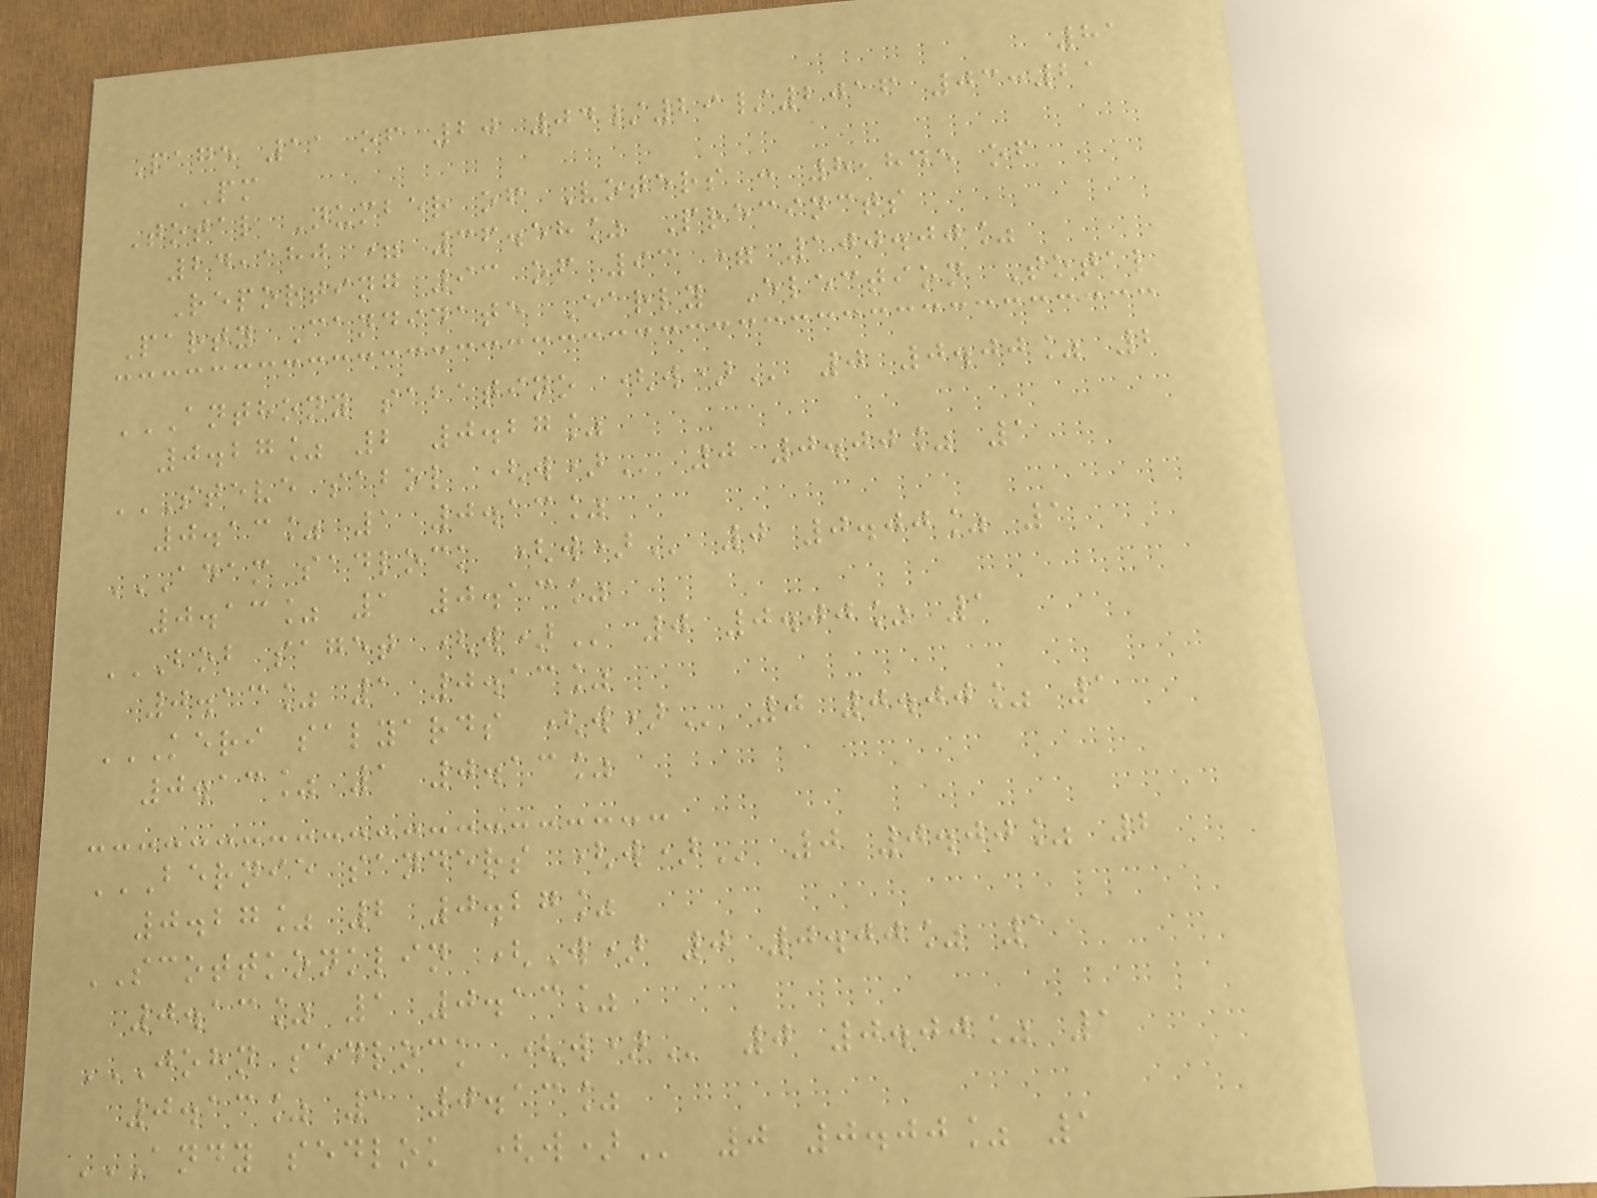81
Page 11 of 20 04/29/2016 03:21
PM
Total Number of Voters : 8,845 of
24,180 = 36.58% Precincts
Reporting 93 of 93 = 100.00%
Party Candidate Early Election Total
ANTHONY SABATINO (W) 0 0.00% 2
0.27% 2 0.27%
STEVE SABOL (W) 0 0.00% 1
0.13% 1 0.13%
ADAM SADLOCK (W) 0 0.00% 1
0.13% 1 0.13%
BOB SAGET (W) 0 0.00% 1
0.13% 1 0.13%
KERI SALYARDS (W) 0 0.00% 1
0.13% 1 0.13%
BERNIE SANDERS (W) 0 0.00% 2
0.27% 2 0.27%
SCOTTKONKLIN (W) 0 0.00% 1
0.13% 1 0.13%
JOHN SEDLOCK (W) 0 0.00% 1
0.13% 1 0.13%
ANDY SEDLOK (W) 0 0.00% 1
